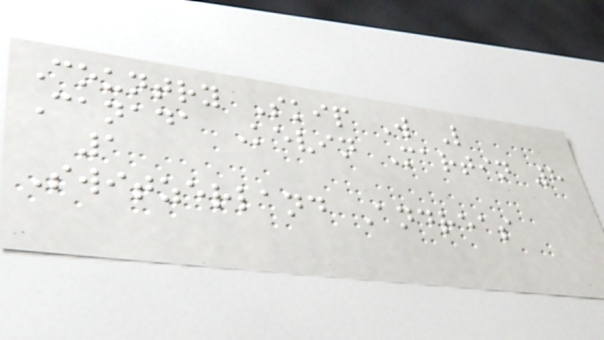Country Skip W L
Canada Kevin Martin 8
1
Switzerland Andreas
